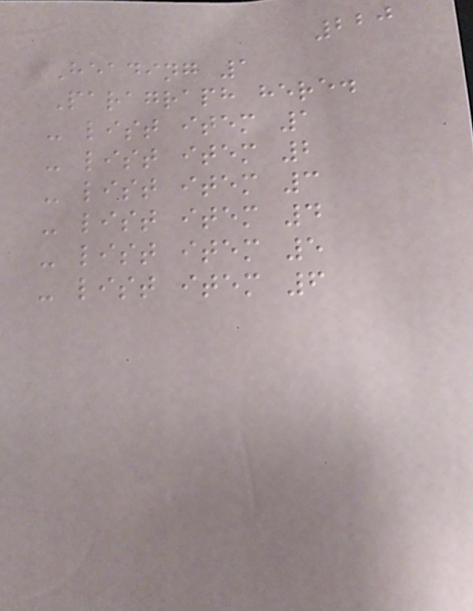220
Heading 1
Paragraph here.
- list item 1
- list item 2
- list item 3
- list item 4
- list item 5
- list item 6
